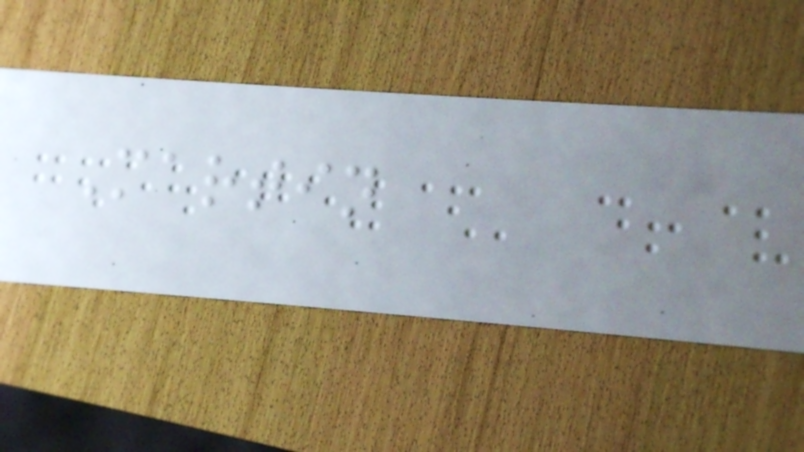Martin
